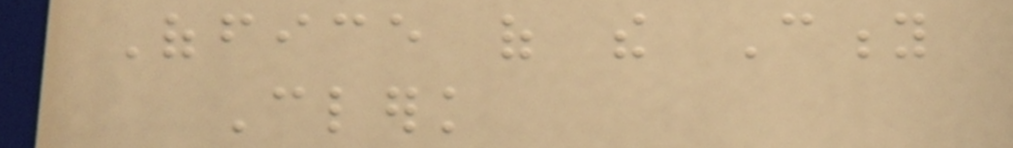Office of the City
Clerk
